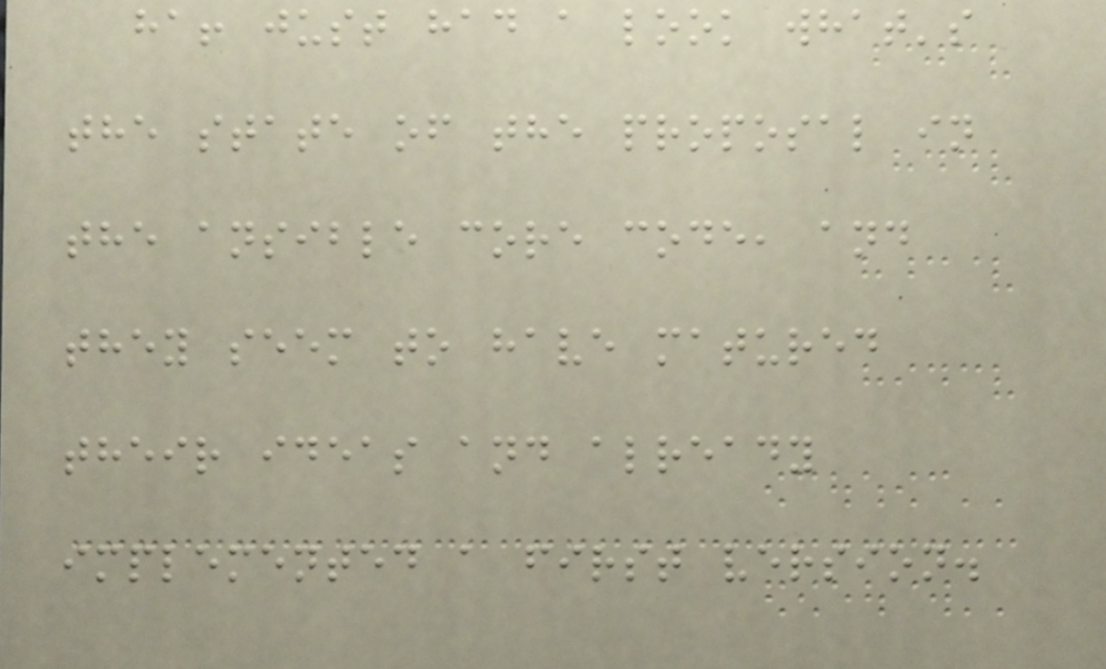ha! just had a look what's
the state of the proposal in
the ansible core code, and
they seem to have matured
their ideas and already
implemented a first version.
